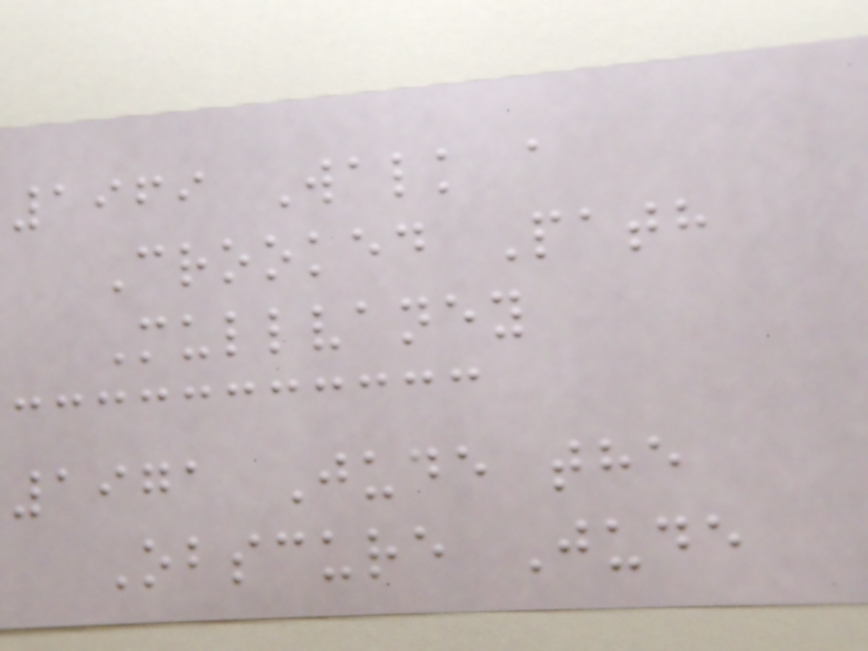1969 Walk a
Crooked Path
Mullvaney
1971 Jude the
Obscure Jude
